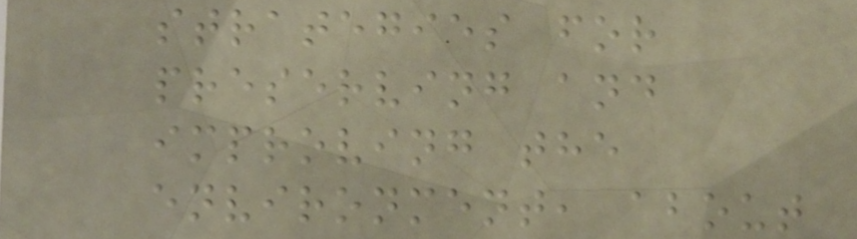strategies for
preserving and
improving the
environment, about
